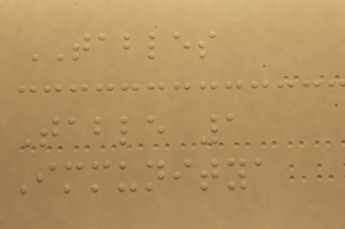TABLES
Table 1
Immunitya
